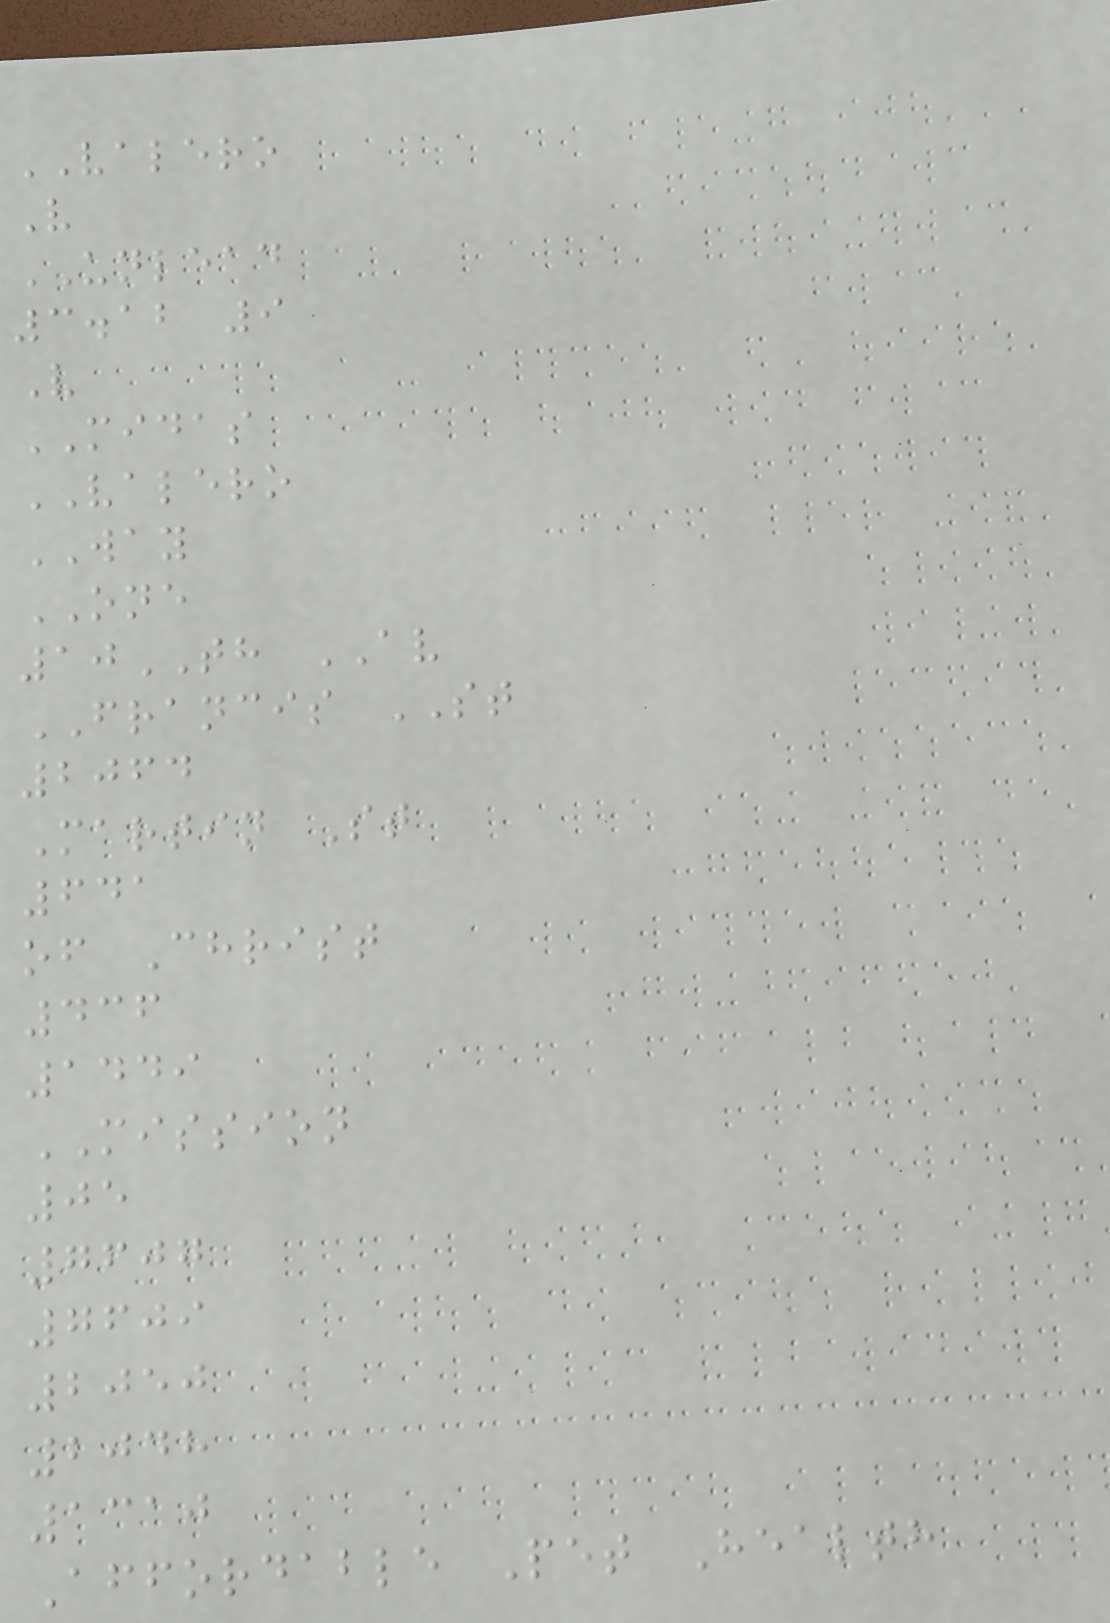VALERO
V
UNLEAD
3.12 9
V
MIDAS
VALERO
WAY
ONE
10TH AV
FRANCIS ST
2064
Martin St
641
of Christ
436
1449
MISSION
05
7607
7609
2050
2048
1310
Affordable Pet Health
